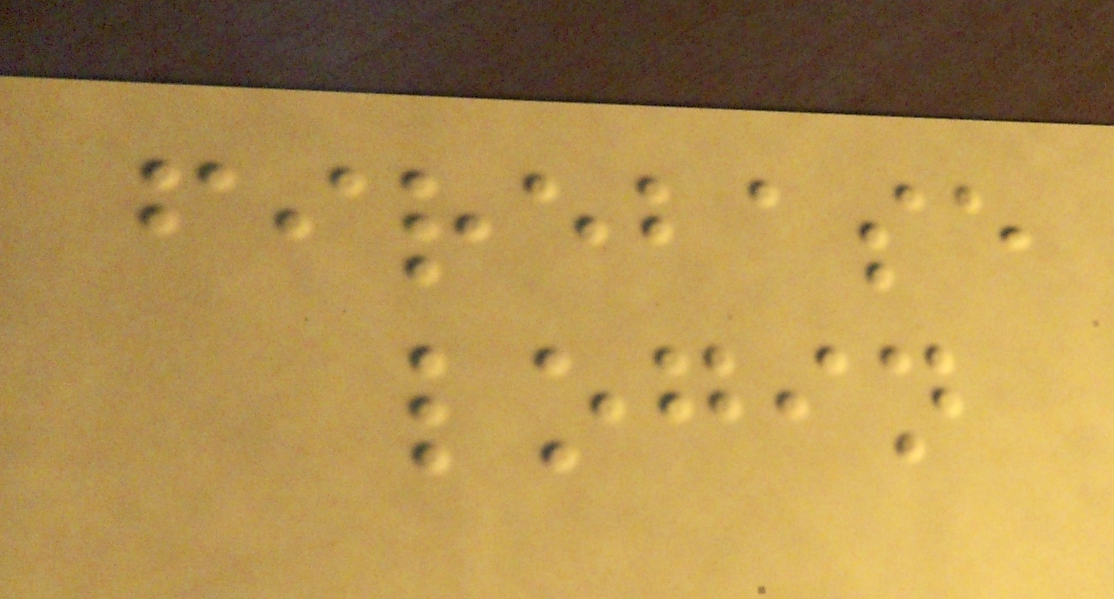firebase
login
